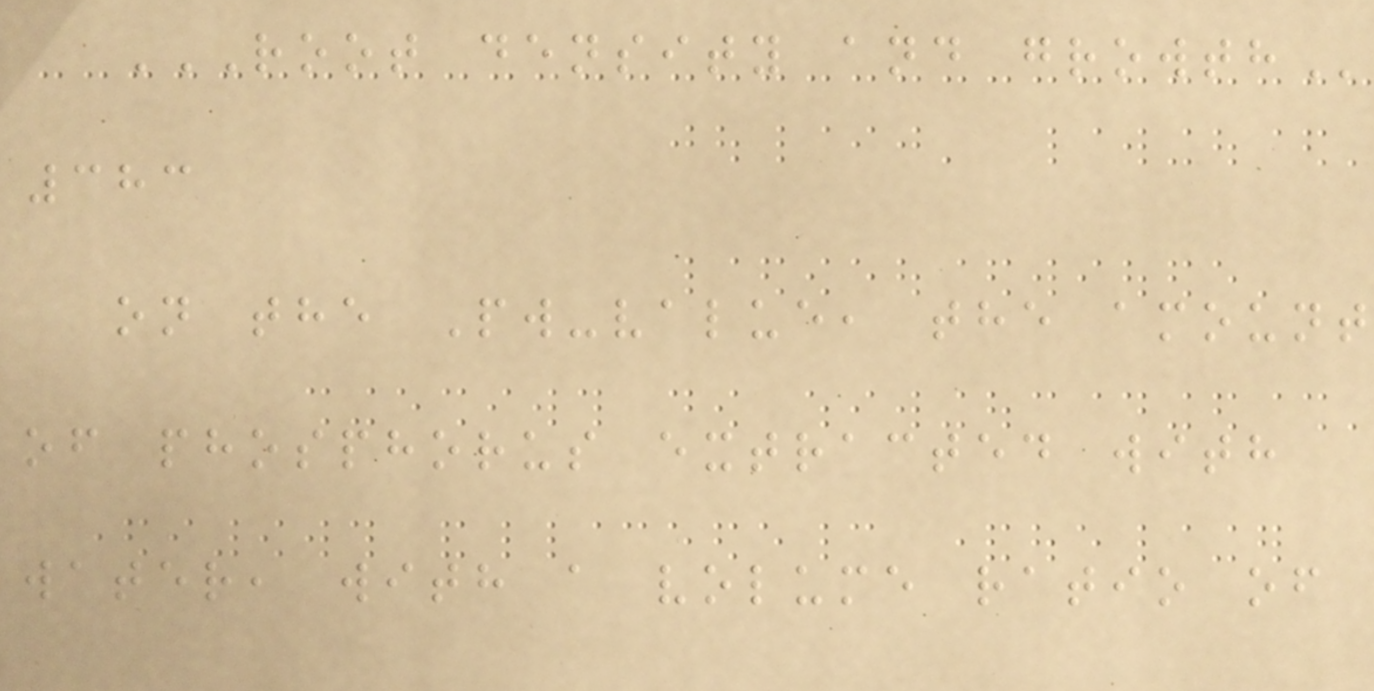ROOT DENSITY AND GROWTH
383
on the Pw-value, the amount
of phosphorus extracted with
water, with a volume ratio of
